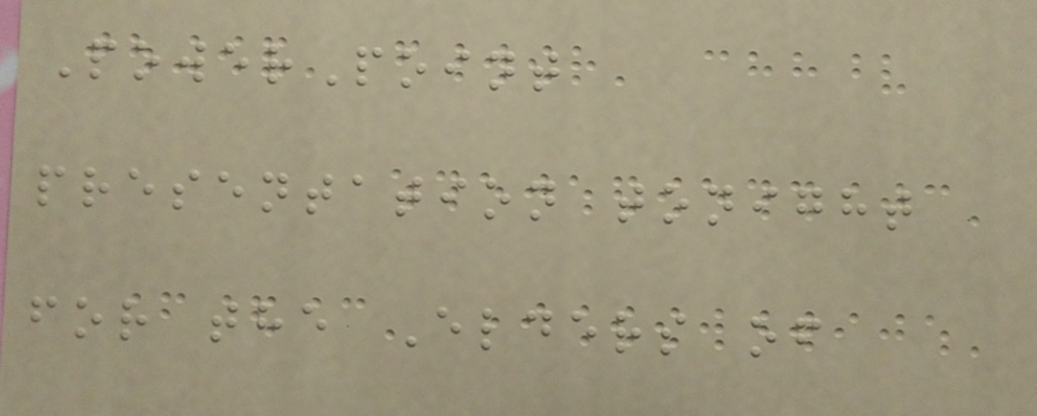PowerPoint
presentation tonight
for the Elders of
